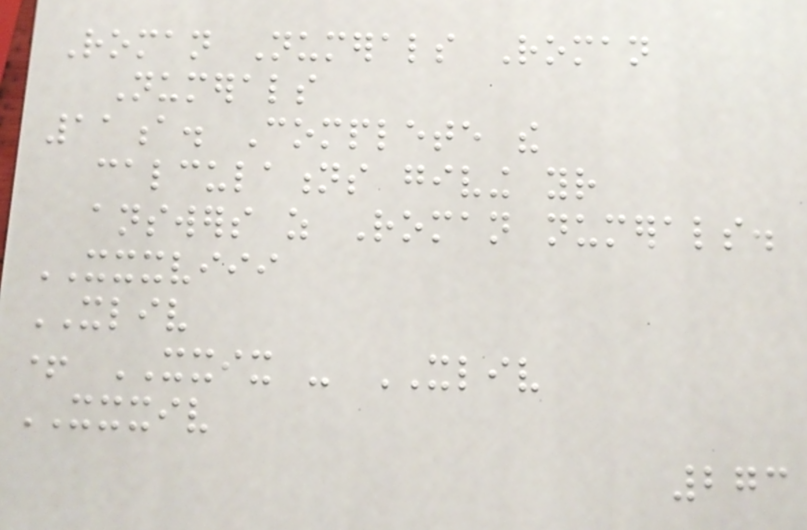Roman Numerals Roman
Numerals
11a. Complete the
calculations giving your
answers as Roman numerals.
XXXVIII
XLIV
+ XXIX - XLIV
XXXIV
273
